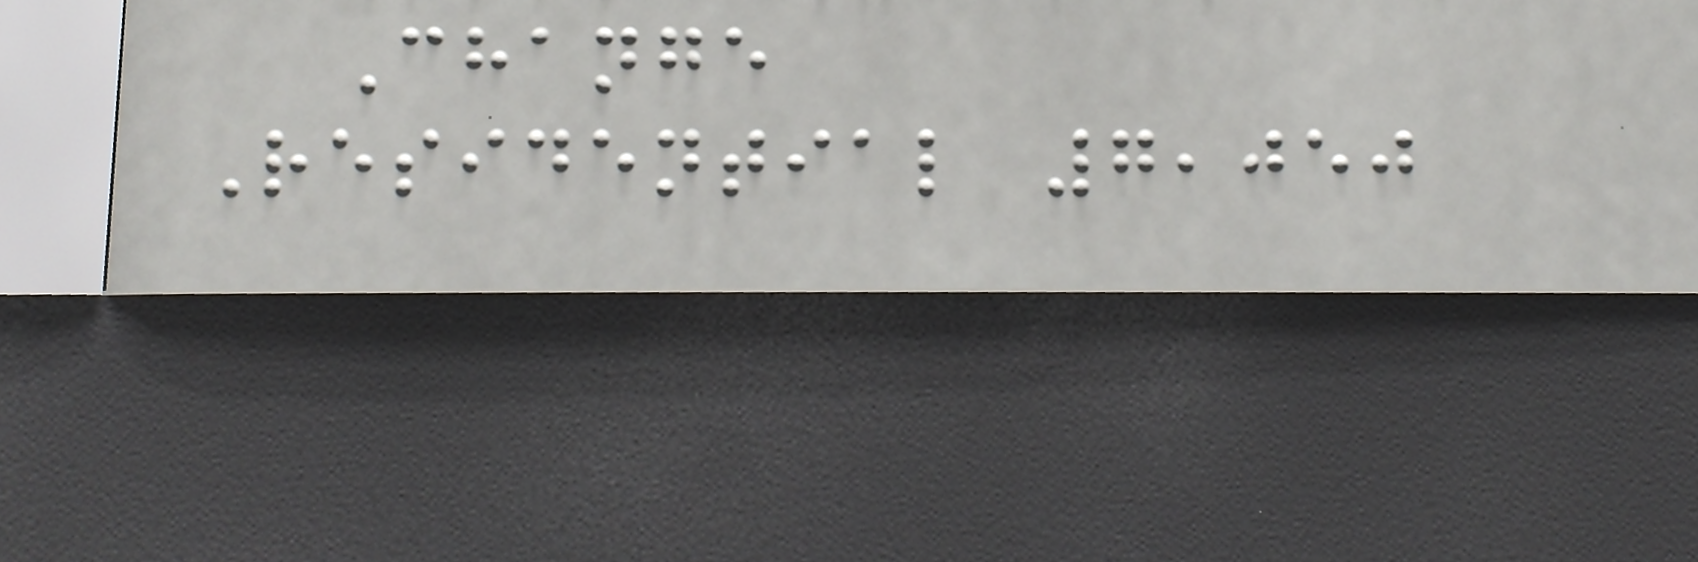Change
Residential 7,050
